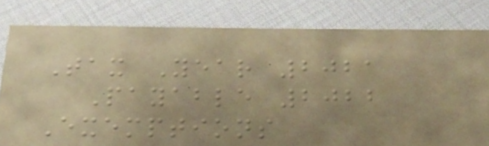Tax Year 2021
Payable 2022
Exemptions
